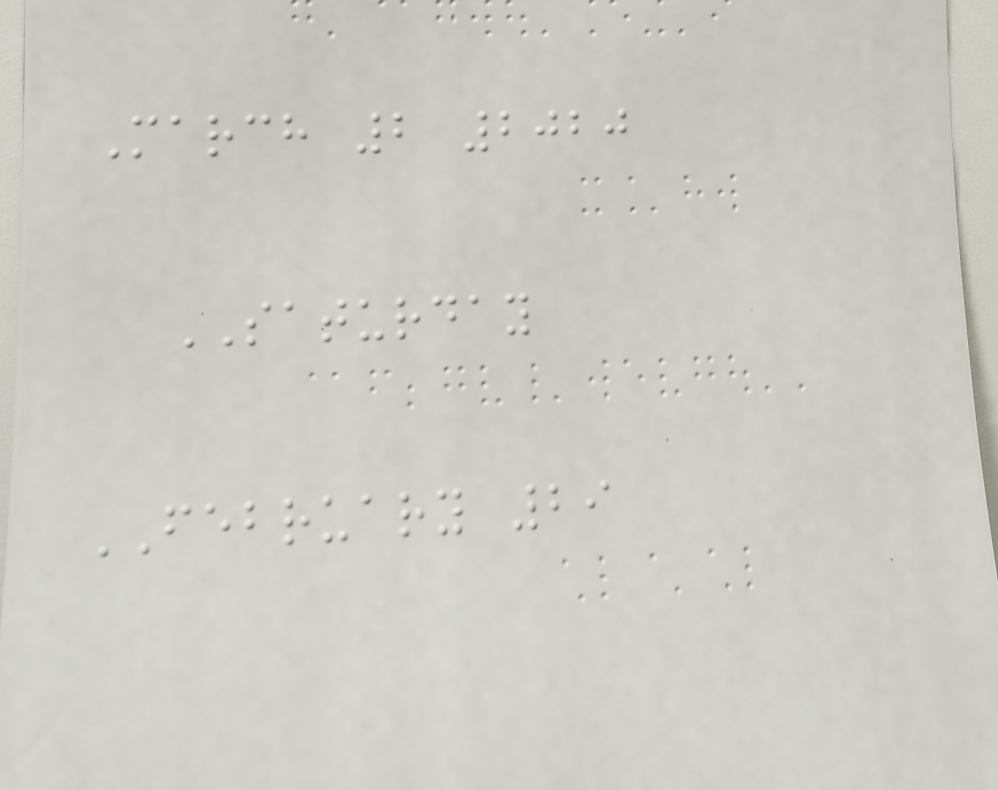March 2 2020
SATURDAY
FEBRUARY 29
